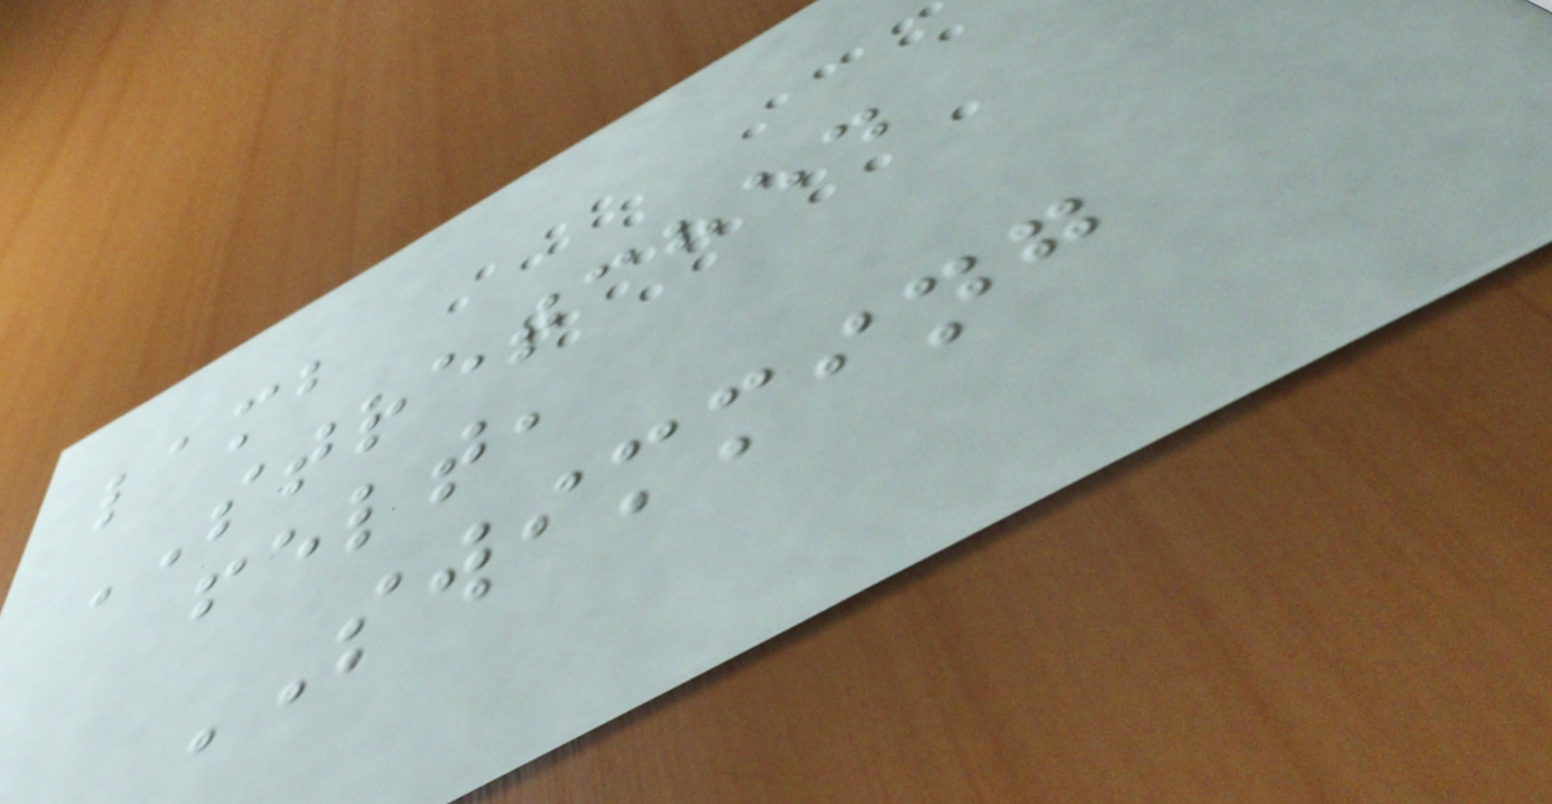lamb
STRETCHED
felt,
SWIMMING
